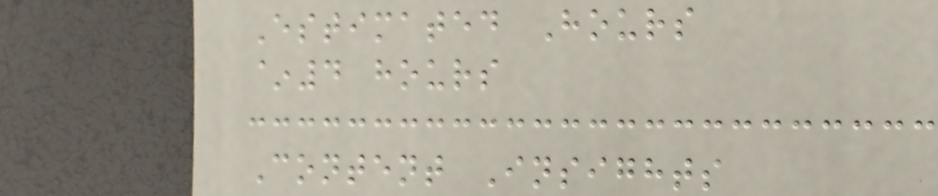Estimated Hours
~4 hours
Content Insights
